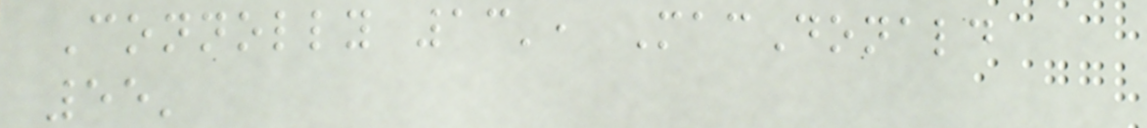Connolly 13', MacDonald
55'
